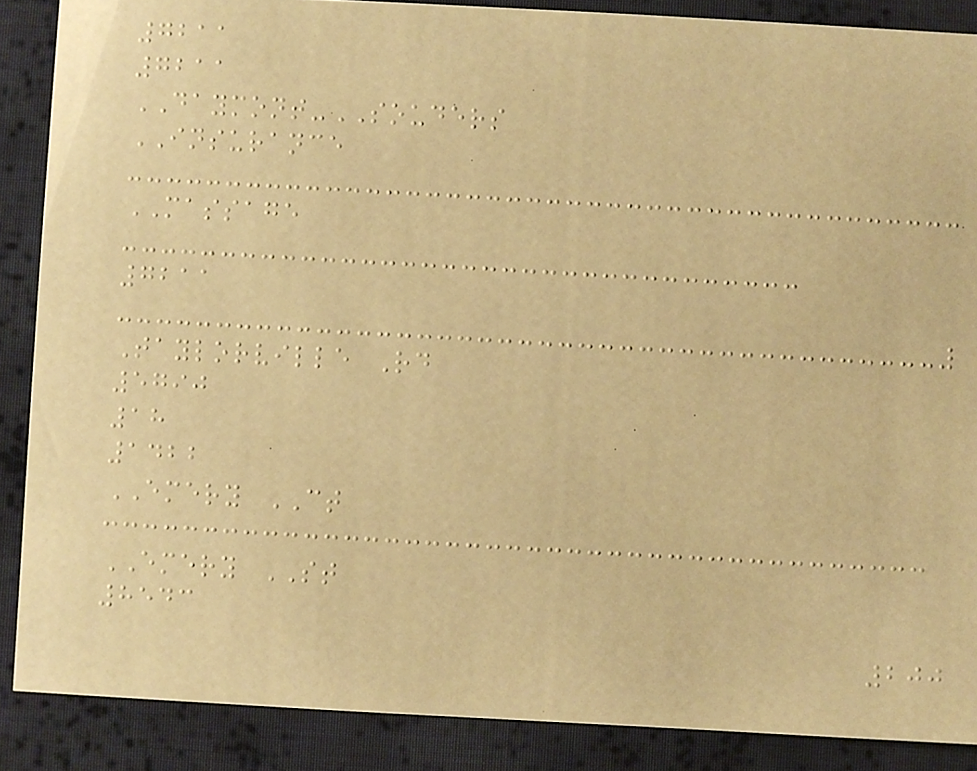7211
7211
DAYMONT-SOUDERS
INSURANCE
MASSAGE
7211
Taylorville Rd
5790
18
1422
EMERY CT
EMERY ST
8543
200
